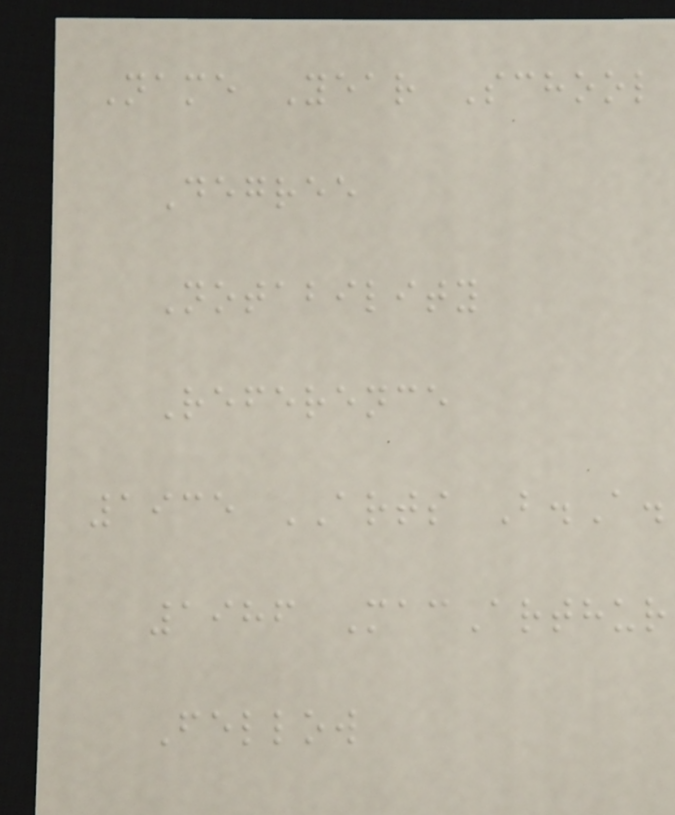Name Year School
Degree
Notability
Reference
1935 ARTS B.A.
1986 MacArthur
Fellow
